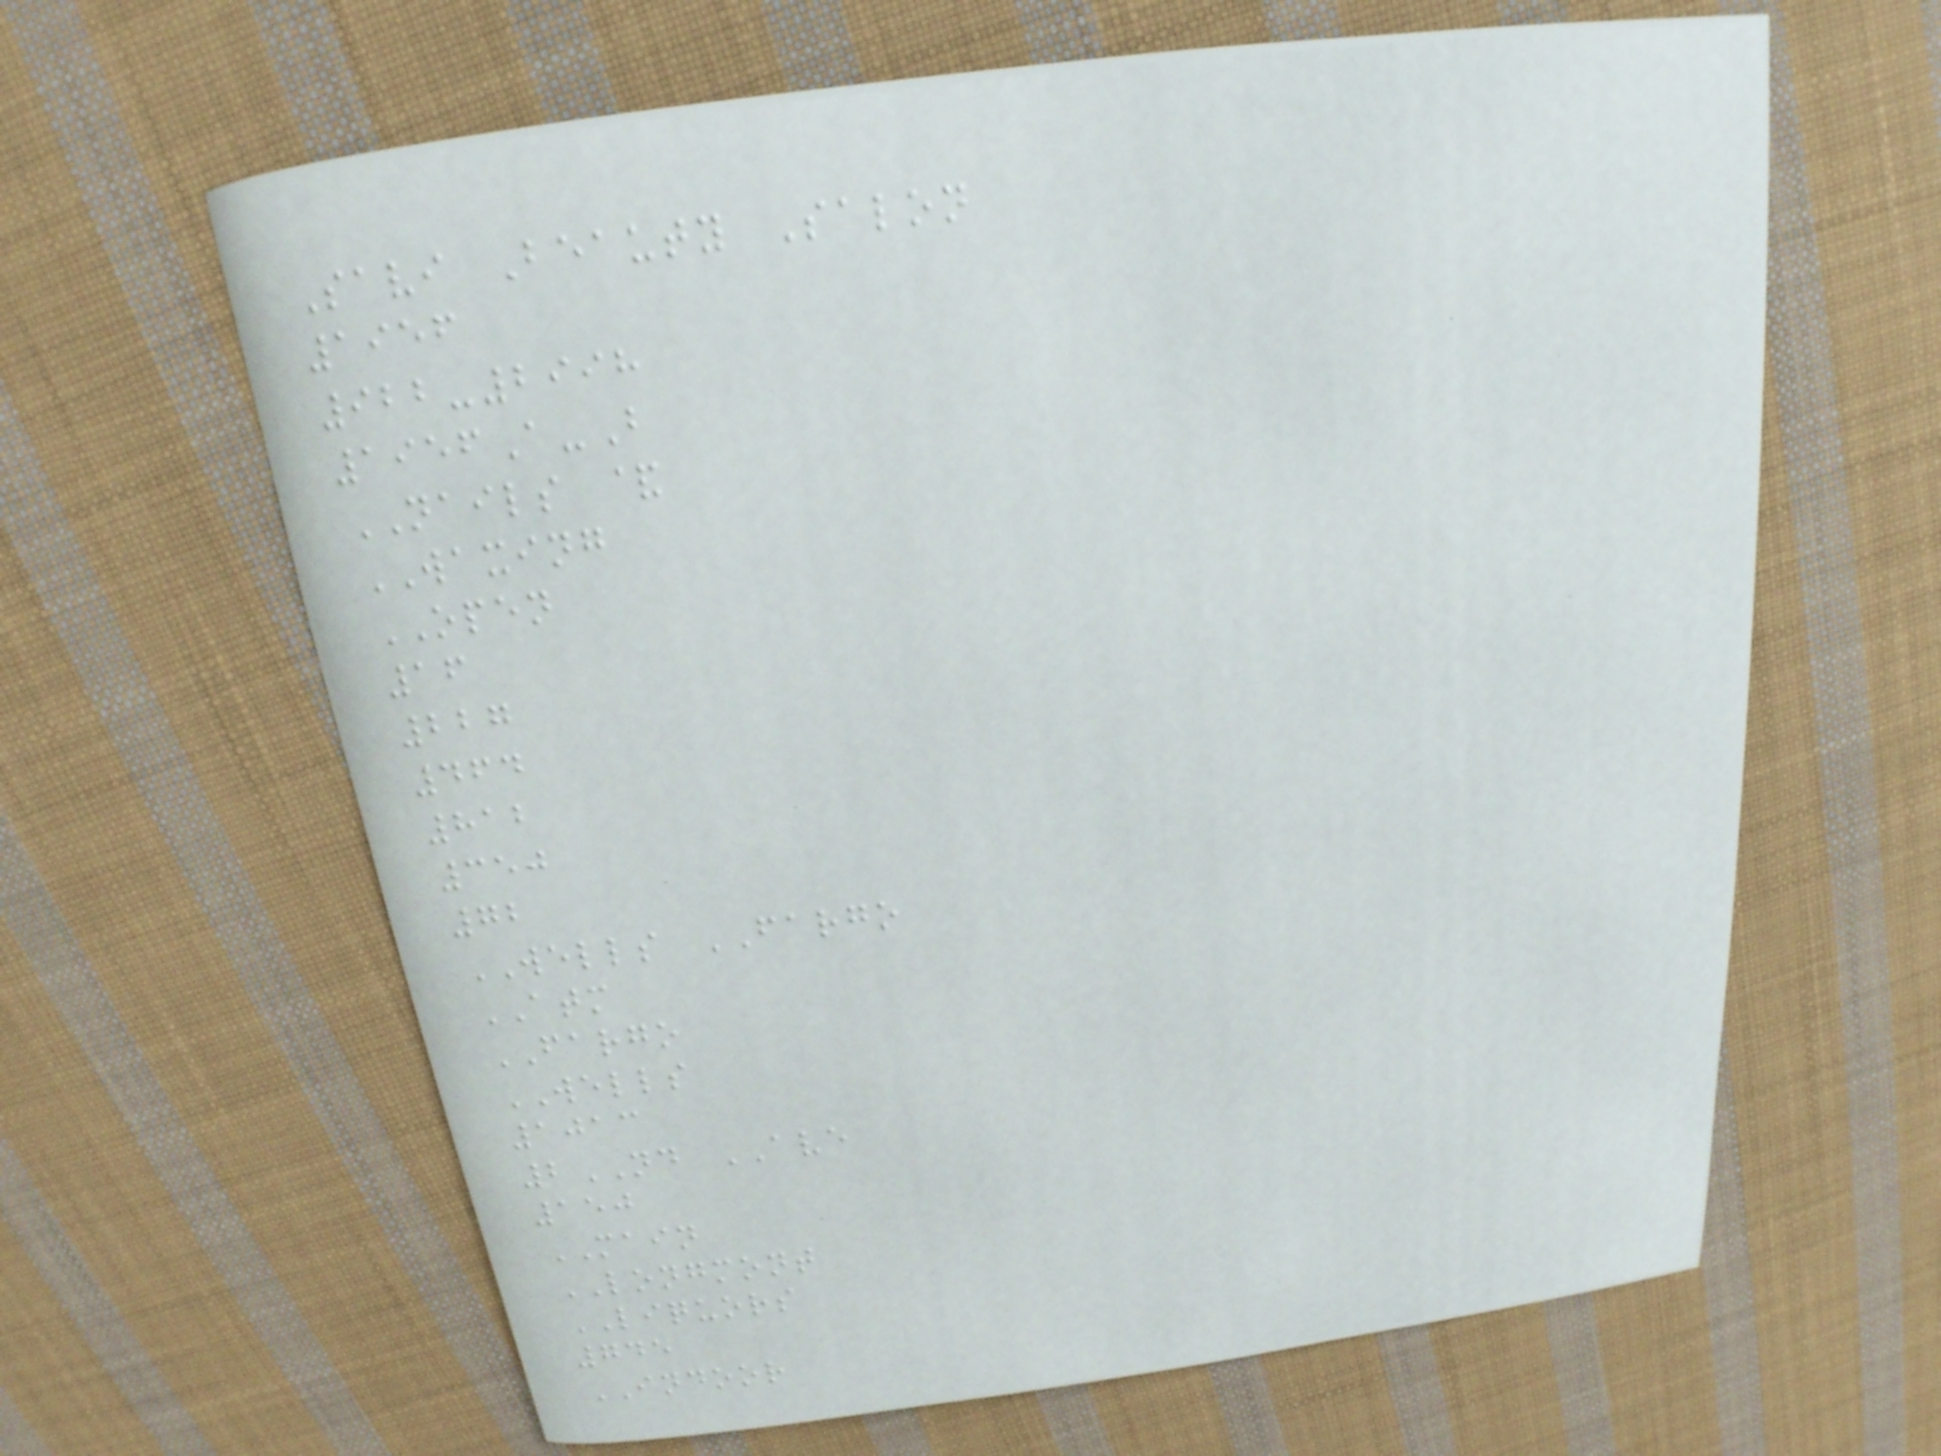Savi Beauty Salon
1956
922-2998
1956A-B
NAILS &
WAXING
OPEN
16
227
464
812
350
72
WELLS FARGO
ATM
FARGO
WELLS
1013
2ND AVE
150
MAIN
LONGMONT
LIQUORS
745
INDOOR
